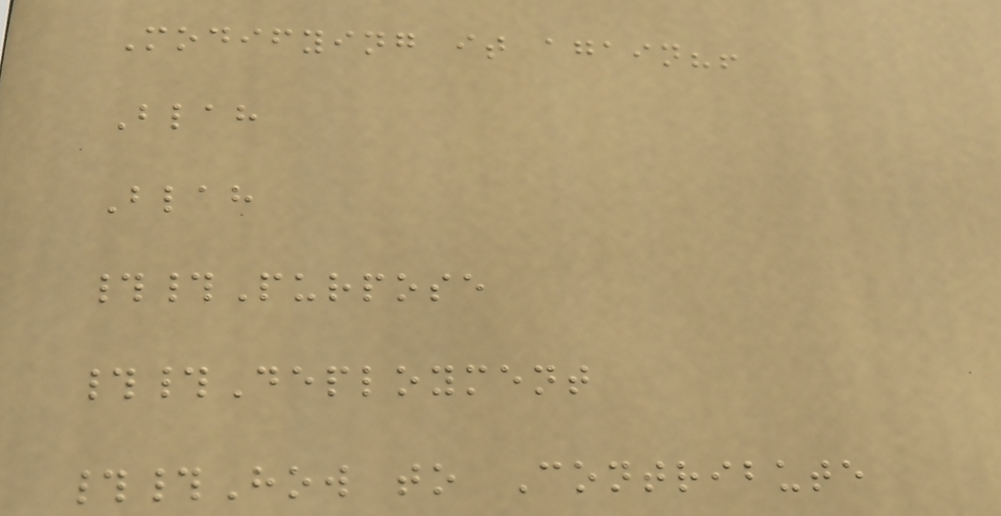Modifying it again?!
Blah
Blah
##Purpose
##Deployment
##How to Contribute
